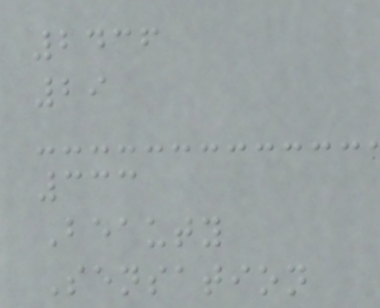2436
29
333
Beauty
Sensation
